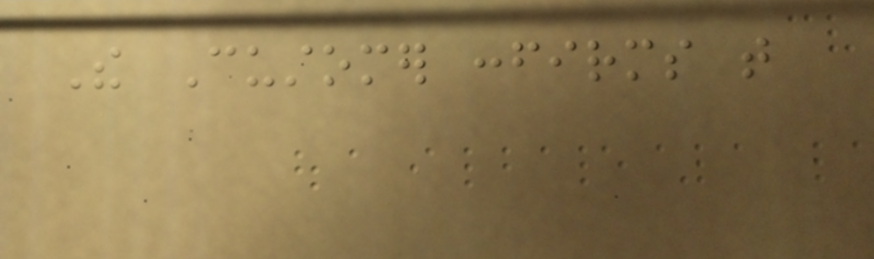The Customer confirms that
